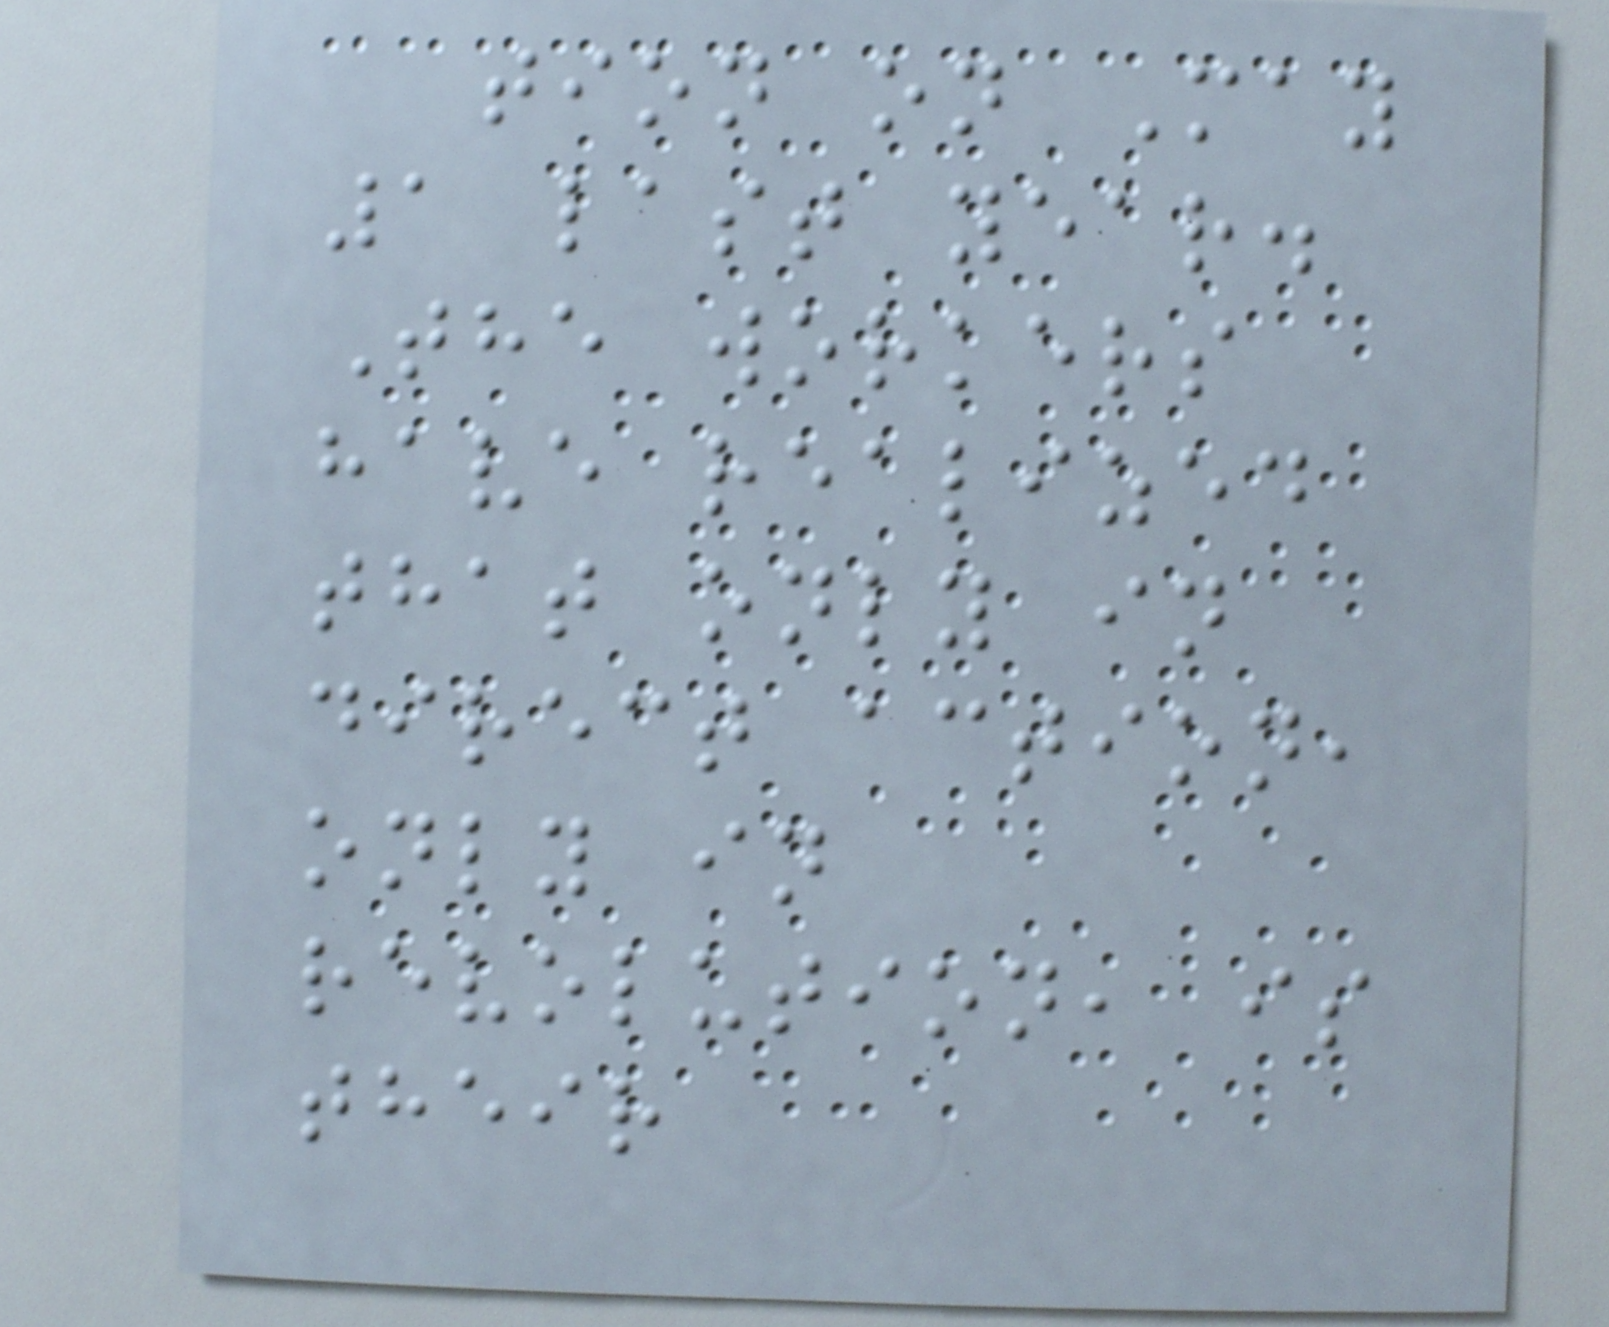tion on May
1 last year.
The workers
have realized
that only in
direct action,
only in
revolution, is
their
